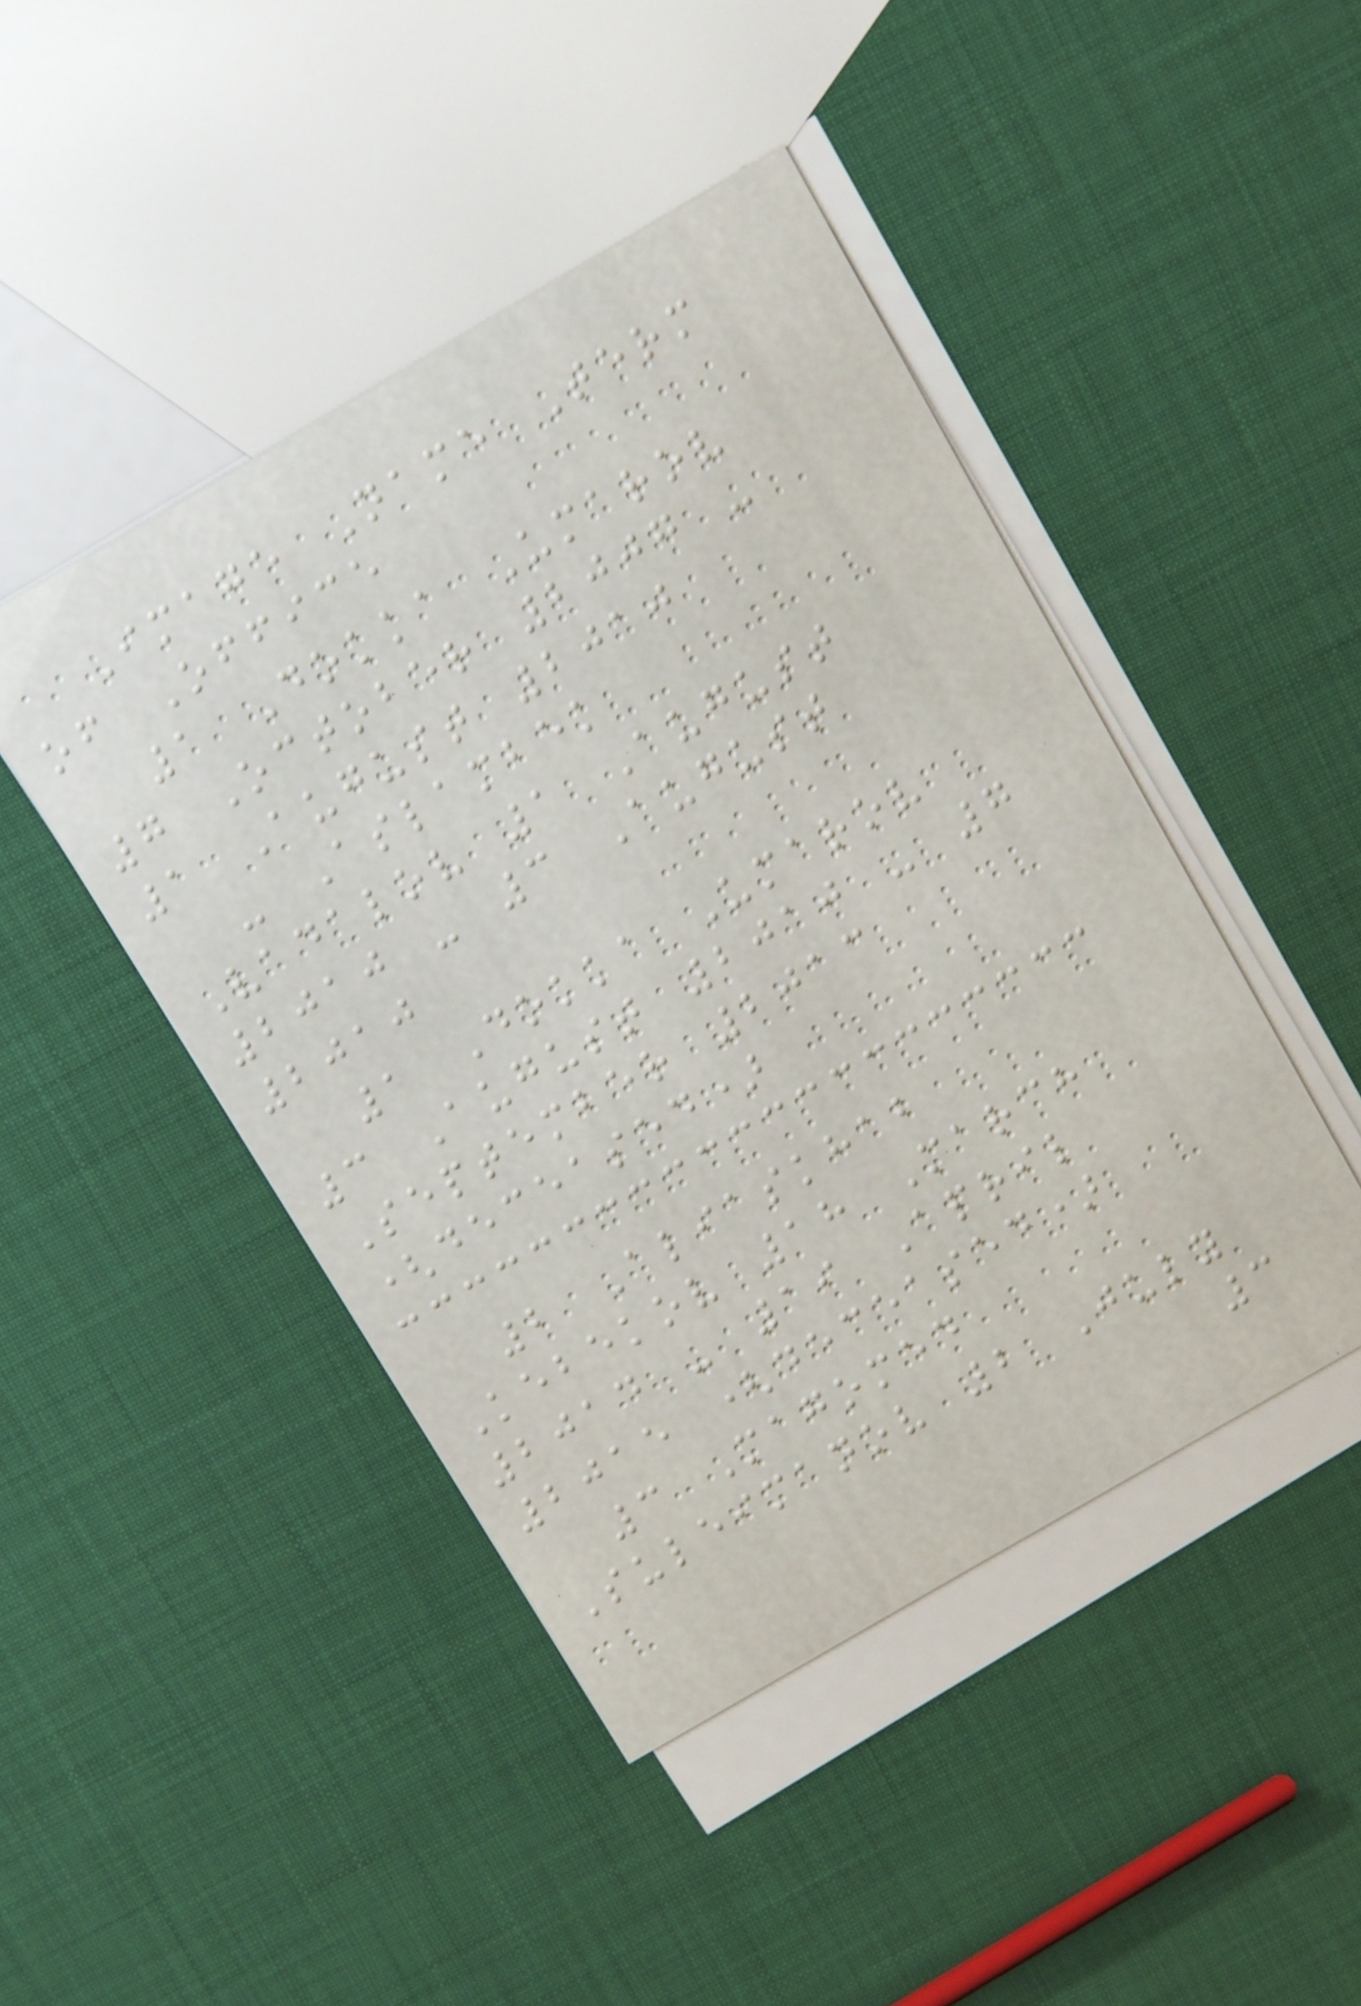Image Name Term
of Office
1 Dokka Umarov
7 October 2007 -
1 August 2010
- Aslambek
Vadalov 1 August
2010 - 3 August
2010
1 Dokka Umarov
3 August 2010 - 7
September 2013
(deceased)
2 Aliaskhab
Kebekov 18 March
2014 - 19 April
2015 (deceased)
3 Magomed
Suleimanov 2 July
3
